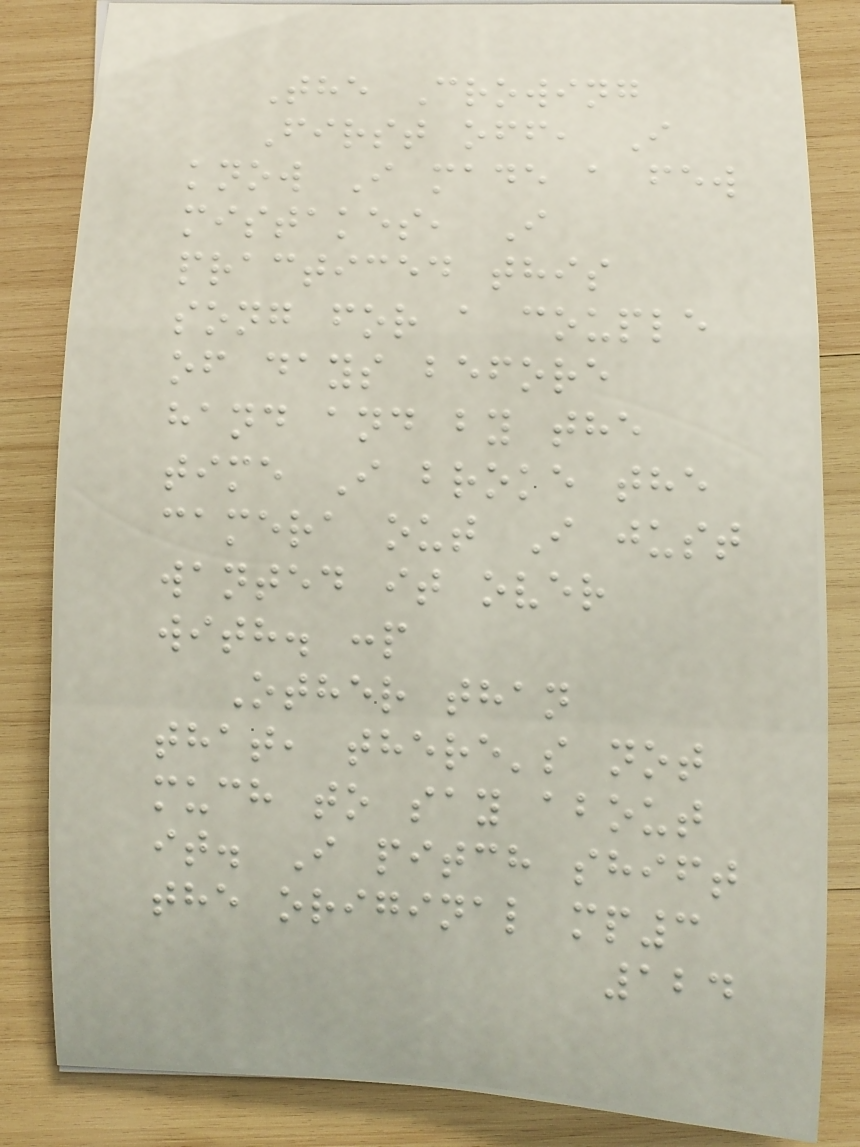The Crowing
First off, I
know I made a few
mistakes, I
practiced this
song for a couple
of days before
hand and by the
time I broke the
camera out I just
wanted it over
with. :p
Other than
that, there's not
much to say about
it. I pitch shift
the original mp3
124
